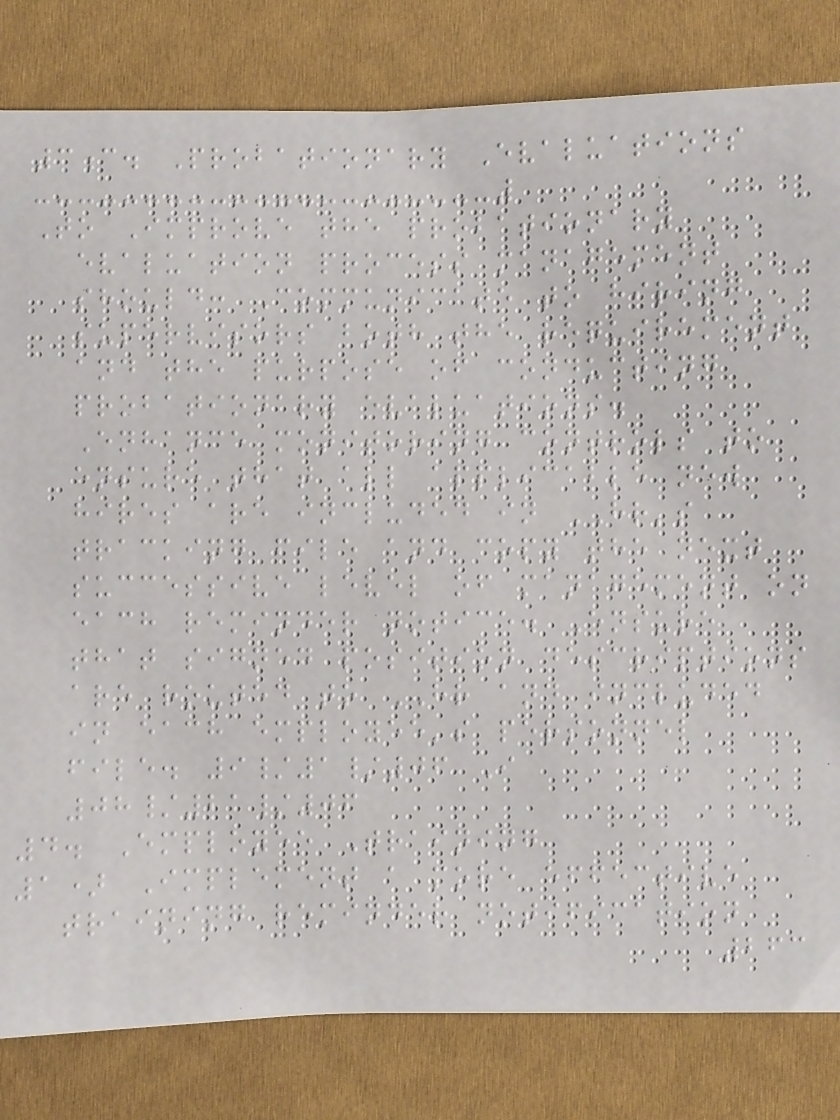3c. Probationary Evaluations
To Improve the probationary
evaluation process management
should: Communicate to hiring
supervisors both the requirement
and the purpose of conducting
probationary evaluations.
Enhance monitoring controls to
ensure that all applicable new
hires are included in HR's
tracking file and copy the next
successive level of management on
each reminder notice. Ensure
that signed position descriptions
are routed to HR and included
in each employee's personnel
file. 9/1/06 I
08/21/06
4. Employee Training
1) Implement a more effective
training reminder notification
263
